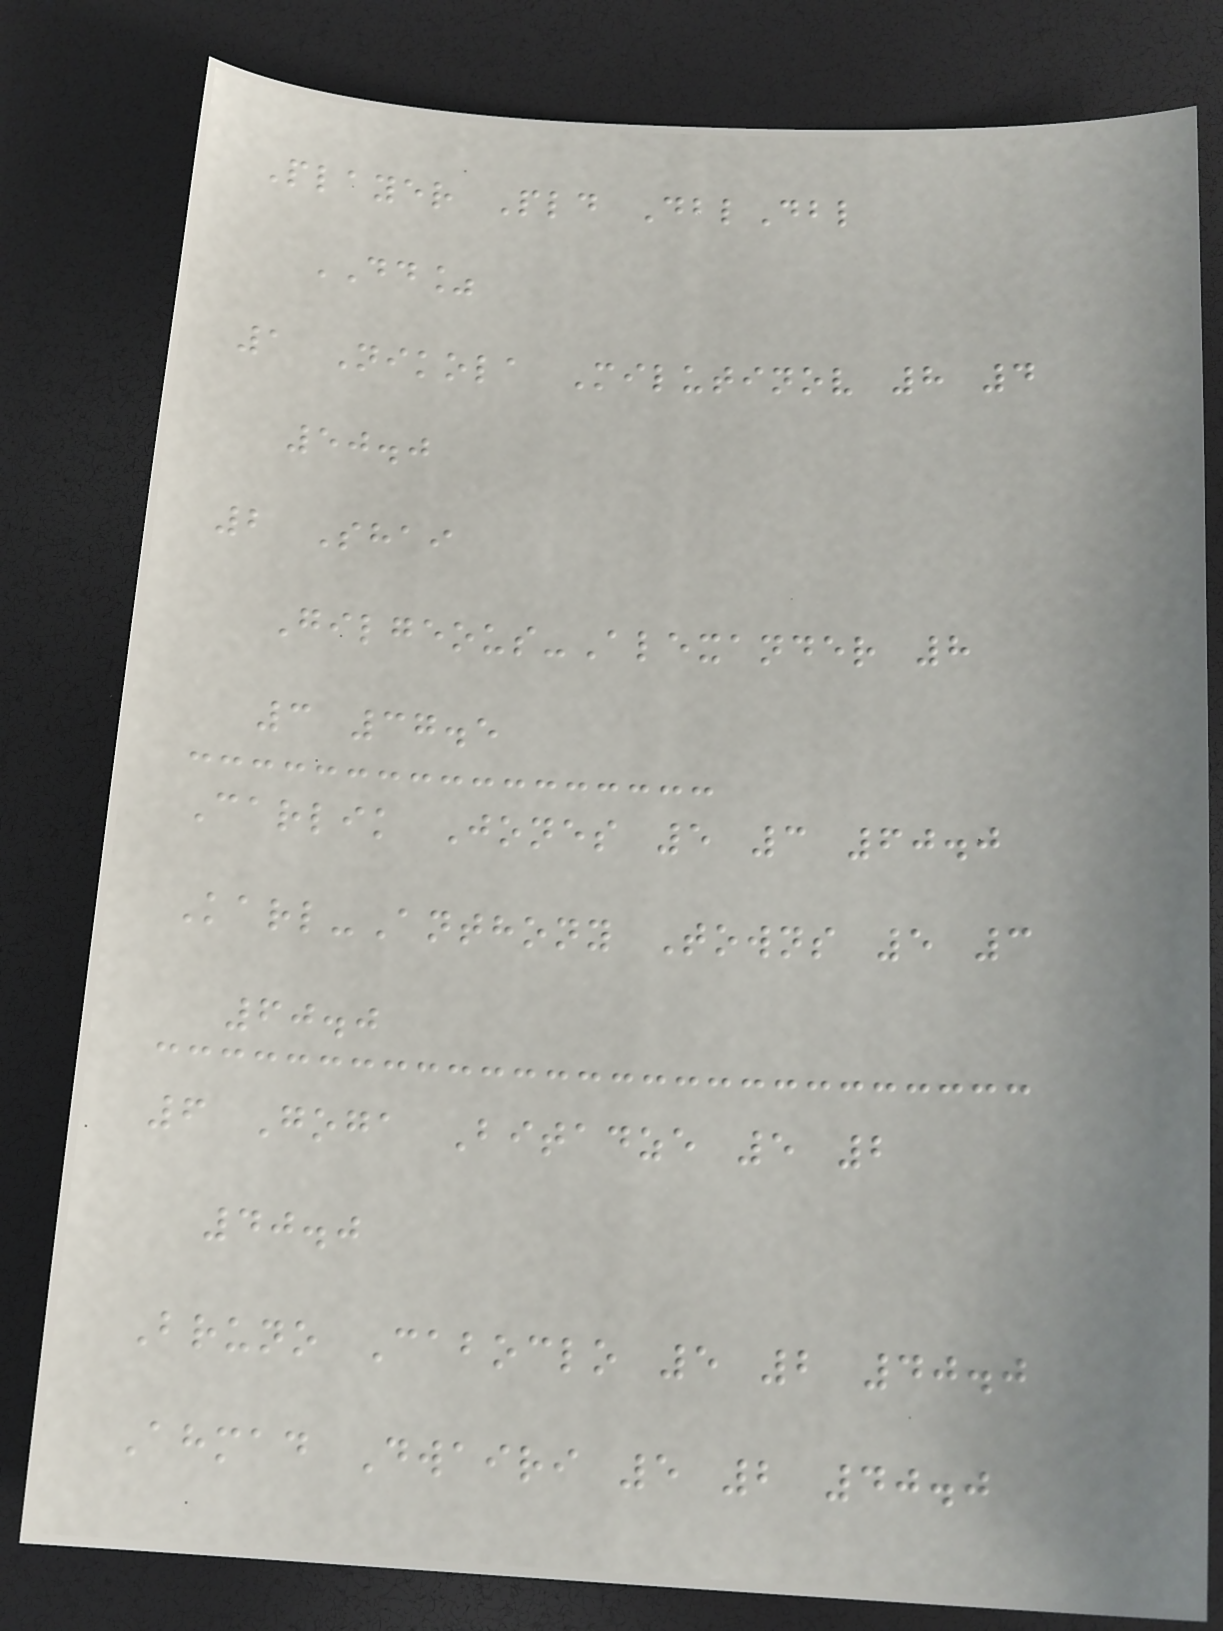Player Pld DblDbl
DD%
1 Nikola Milutinov 8 4
50.0
2 Shai
Gilgeous-Alexander 8
3 37.5
Carlik Jones 5 3 60.0
Karl-Anthony Towns 5 3
60.0
6 Goga Bitadze 5 2
40.0
Bruno Caboclo 5 2 40.0
Ahmad Dwairi 5 2 40.0
